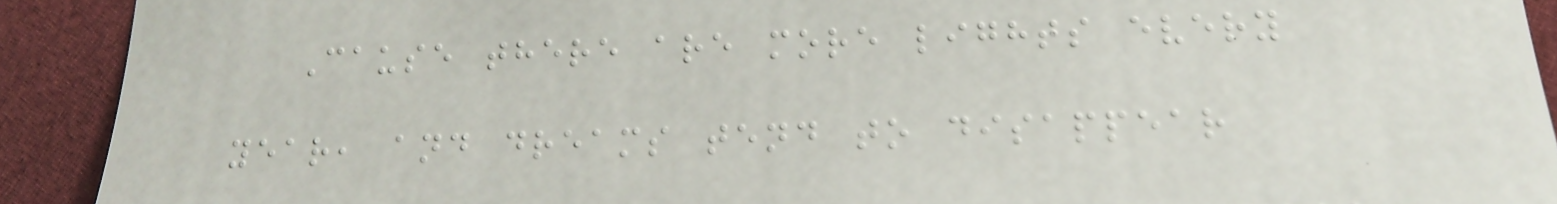Cause there are more lights every
year, and dreams tend to disappear
